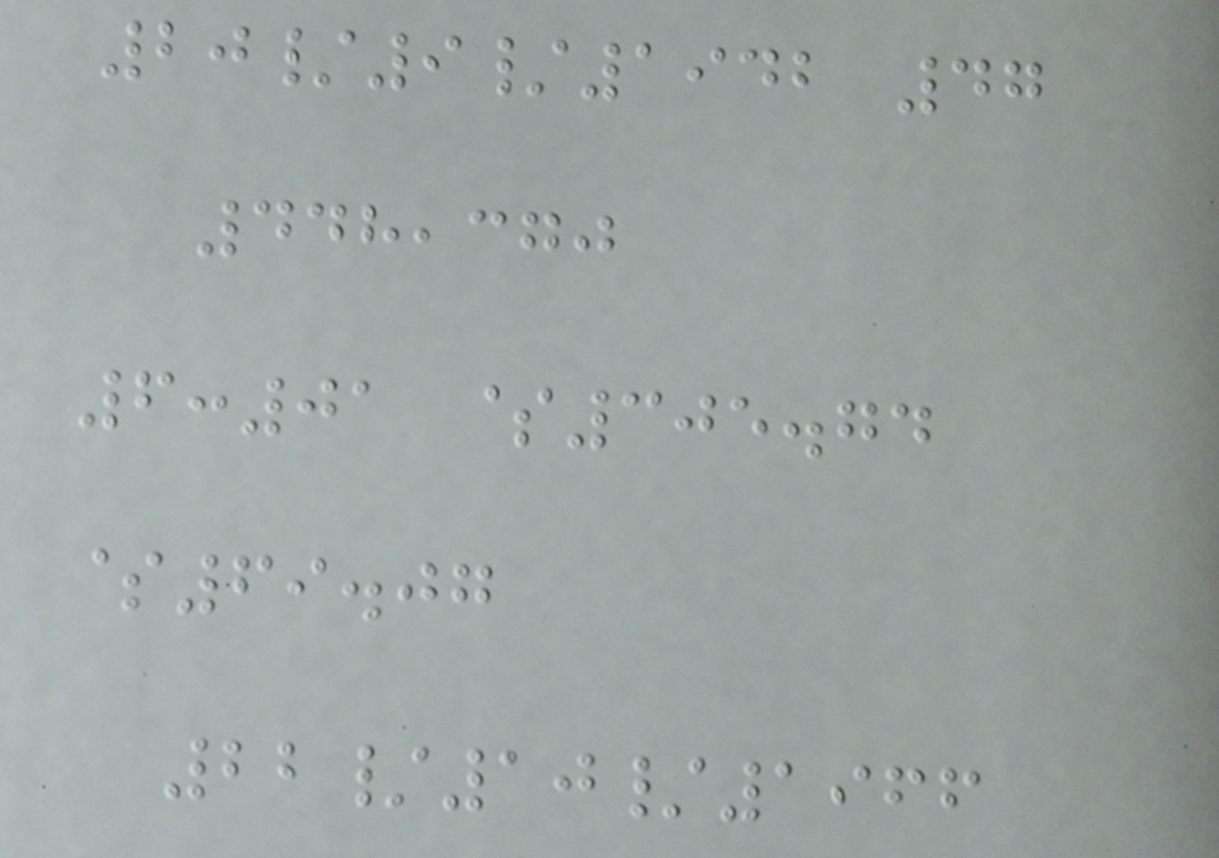20/9/1942 47
448,370
6:01 $305.74
$69.07
22/10/1966
